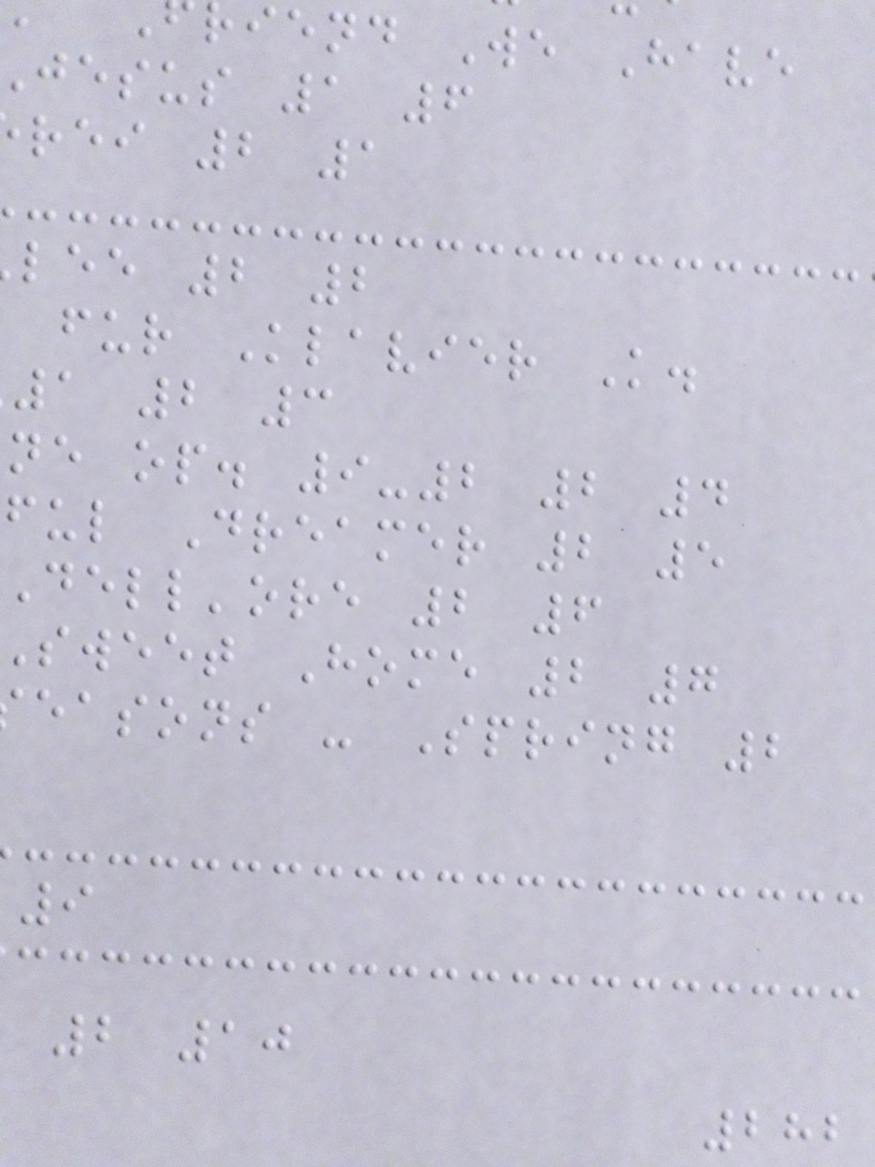riend We Have
jesus 1 6
rei 2 1
lee 2 2
fur Klavier K.
1 2 3
ne op. 9-2 2 4
ful Dreamer 2 5
Dell'ore 2 6
sweet Home 2 7
easons - Spring 2
2 10
282
